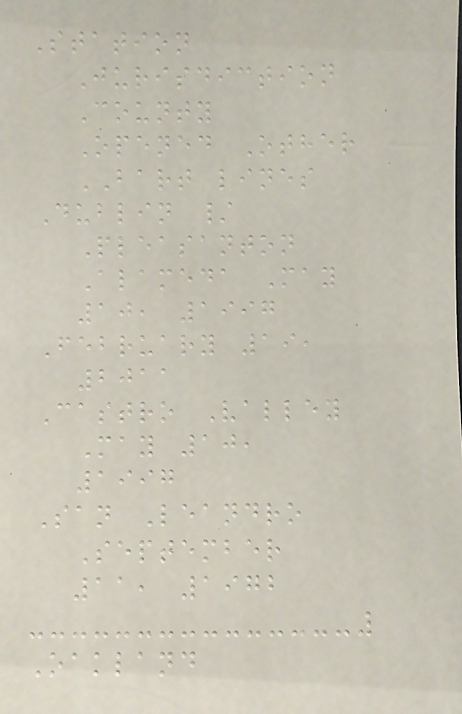Station
Jurisdiction
County
Opened Other
BART lines
Dublin /
Pleasanton
Alameda May
10, 1997
February 19,
2011
Castro Valley
May 10,
1997
San Leandro
September
11, 1972
Oakland
